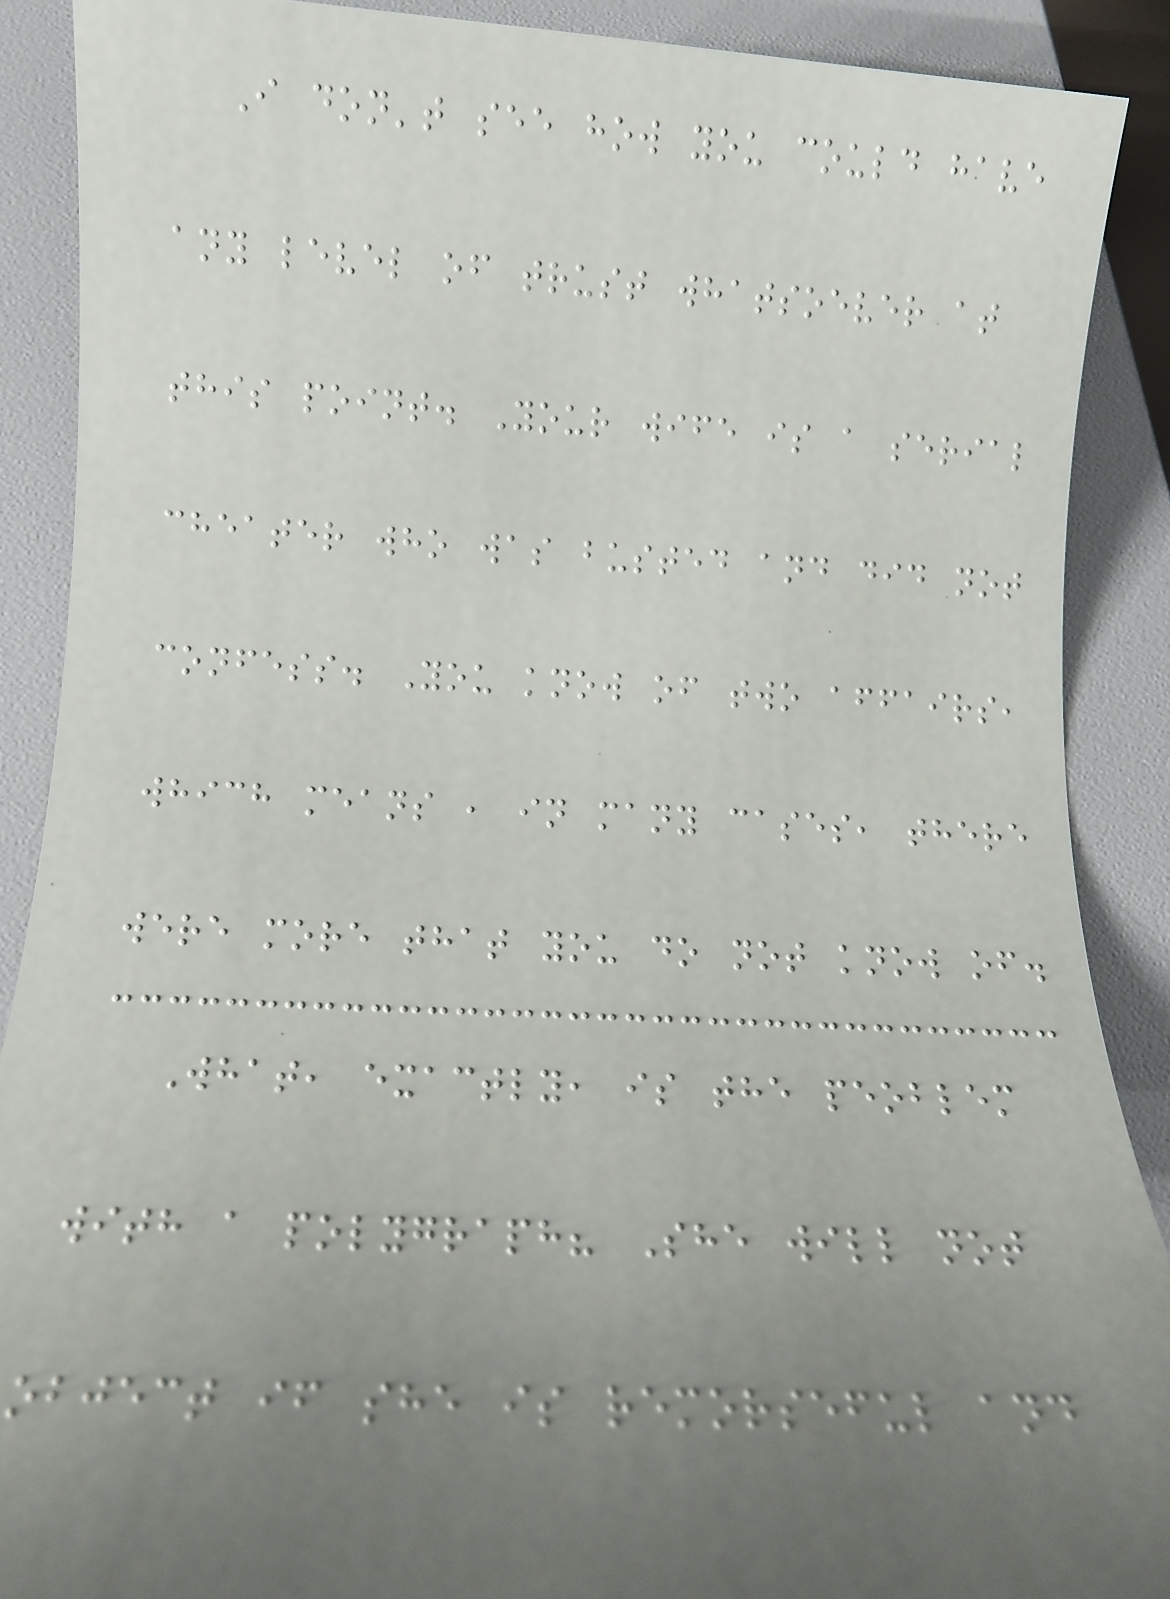I don't see how you could have
any level of trust whatsoever at
this point. Your wife is a serial
cheater who was busted and did not
confess. You know of two affairs,
which means , in many cases, there
were more that you do not know of.
What, exactly, is the peoblem
with a polygraph? She will not
object if she is remorseful and
